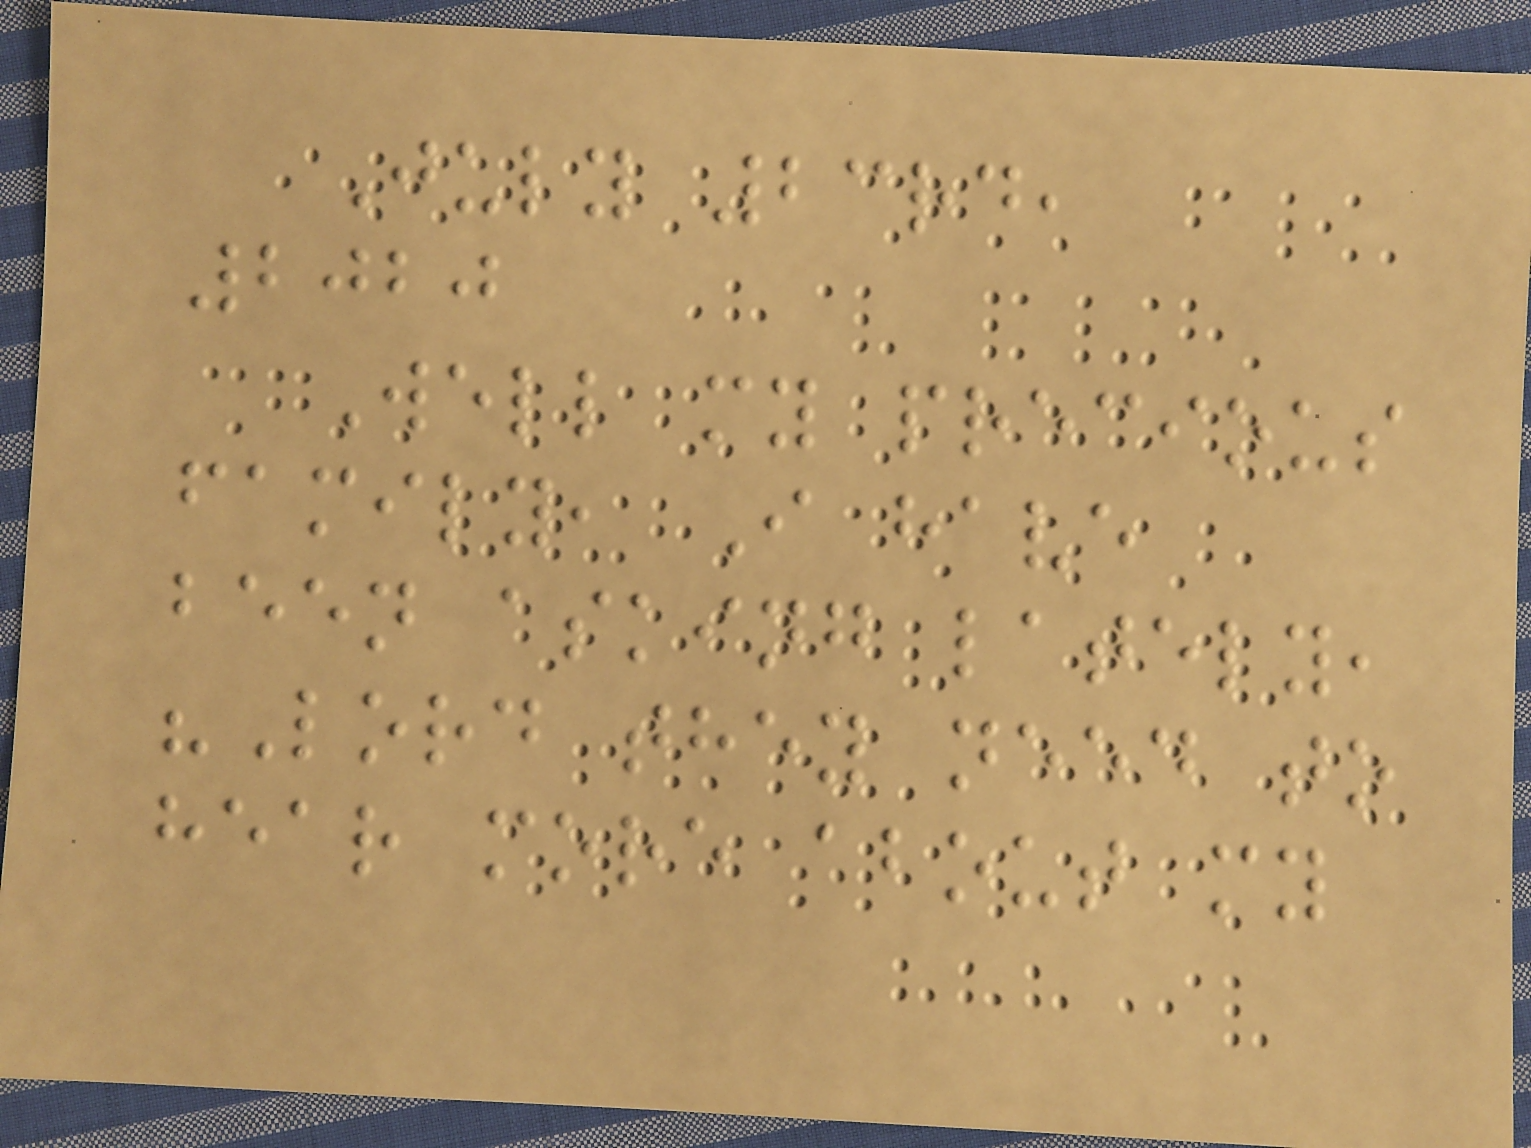July 23rd,
2020
Well my precious
family, I have
been asking lately,
"Lord they need to
hear more about my
